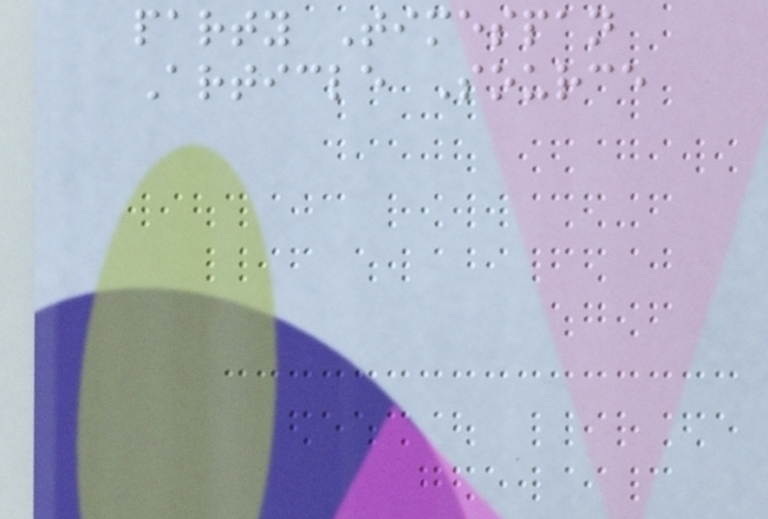party Timespan
Article Source
